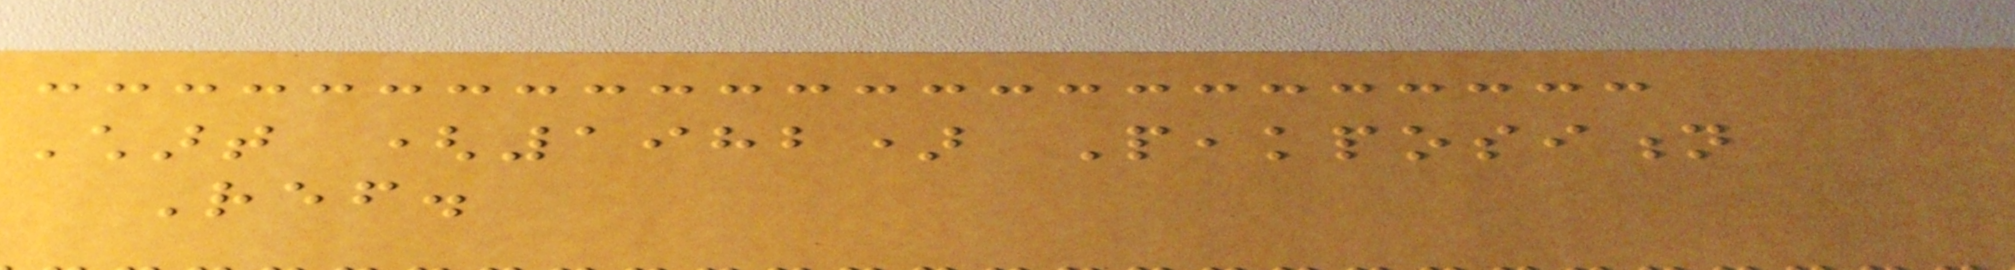Chart (1982) Peakposition
Ref.
